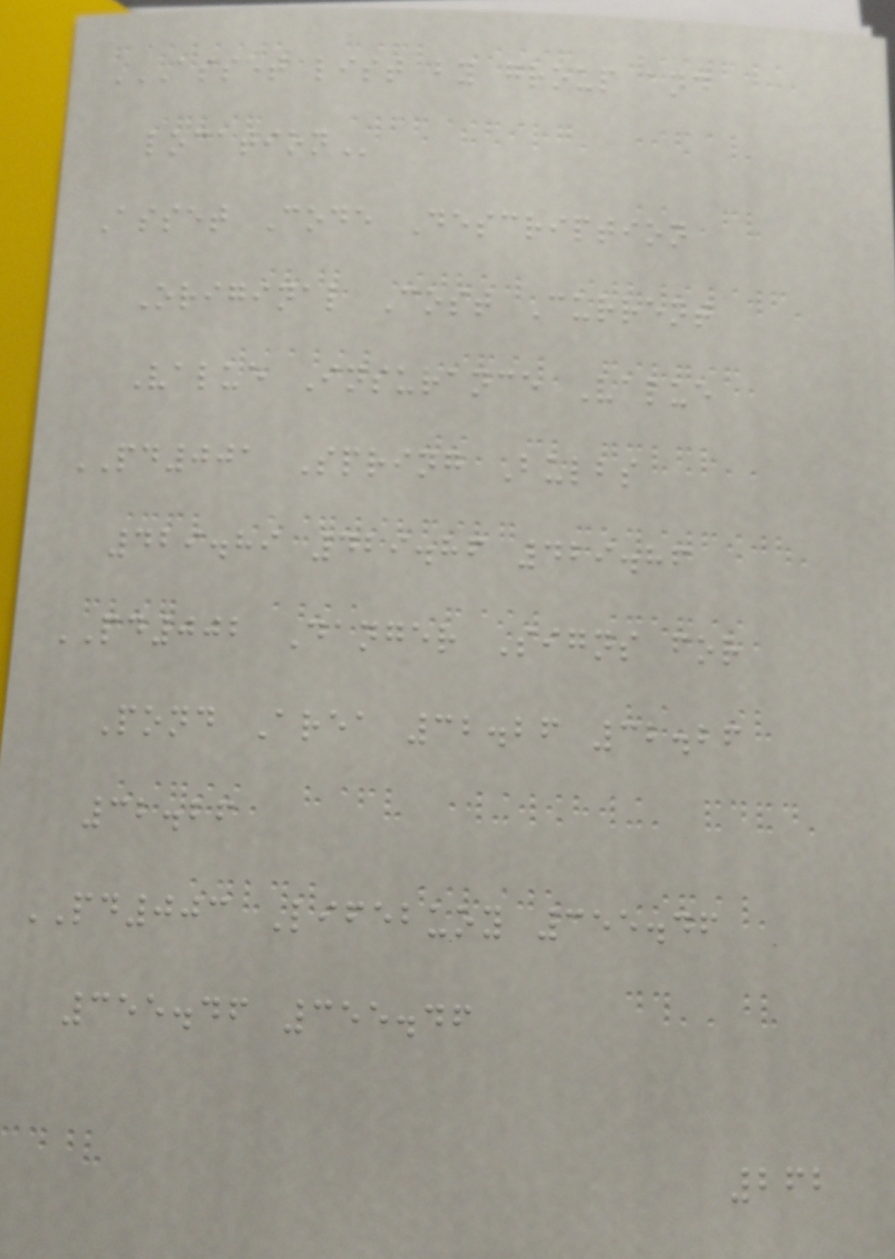ASSET LIST BY GROUP AND
LOCATION
Asset Code Description
Original Cost Current
Value Insurance Value
PD001 Spring Bulbs
429.89 429.86 429.86
PD002 Danger Signs for
Pond Area 32.26 32.26
32.26
PD003 Lifebuoy 355.46
355.46 355.46
262
